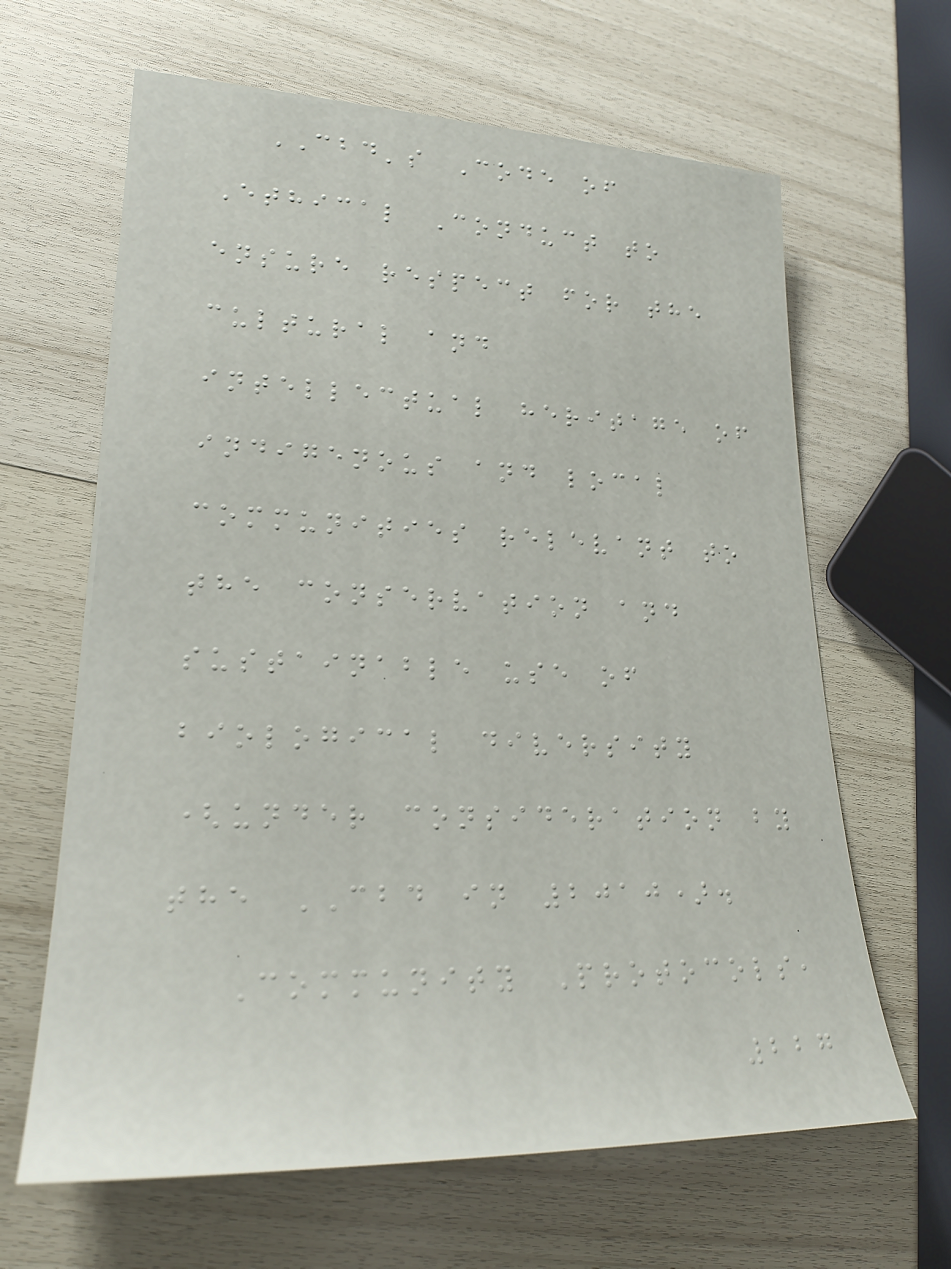CBD's Code of
Ethical Conduct to
ensure respect for the
cultural and
intellectual heritage of
indigenous and local
communities relevant to
the conservation and
sustainable use of
biological diversity
(under consideration by
the CBD in 2010).
Community Protocols,
227
